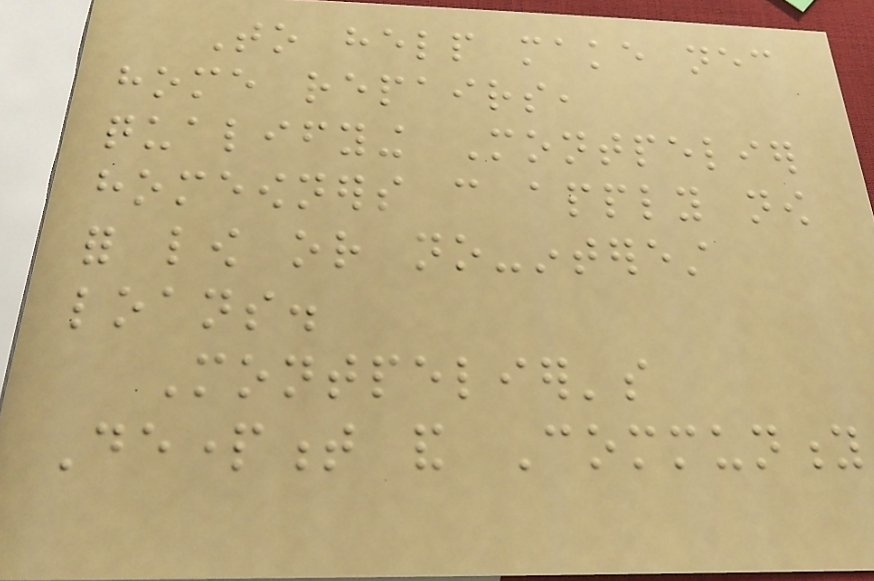To help make necessary
home repairs,
qualifying Montpelier
homeowners can apply now
for low or no-interest
loans.
Montpelier's
Department and Community
